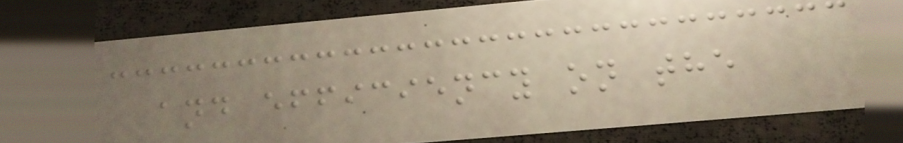and efficiency on the
